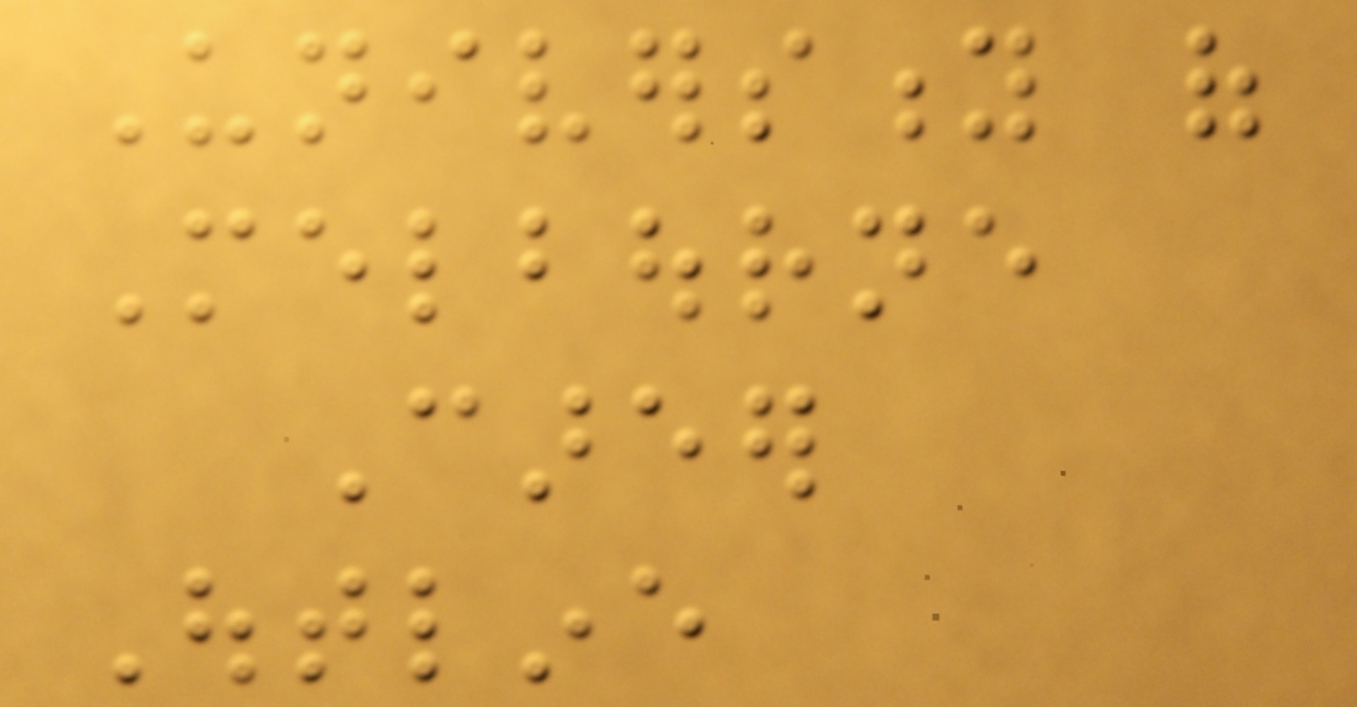University of
Melbourne
Career
Outline
